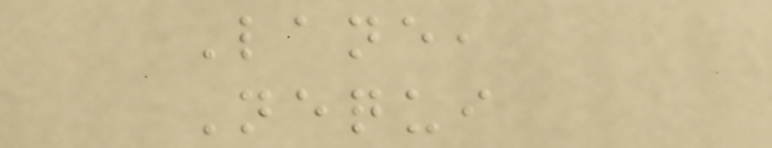Lane,
Nequi
